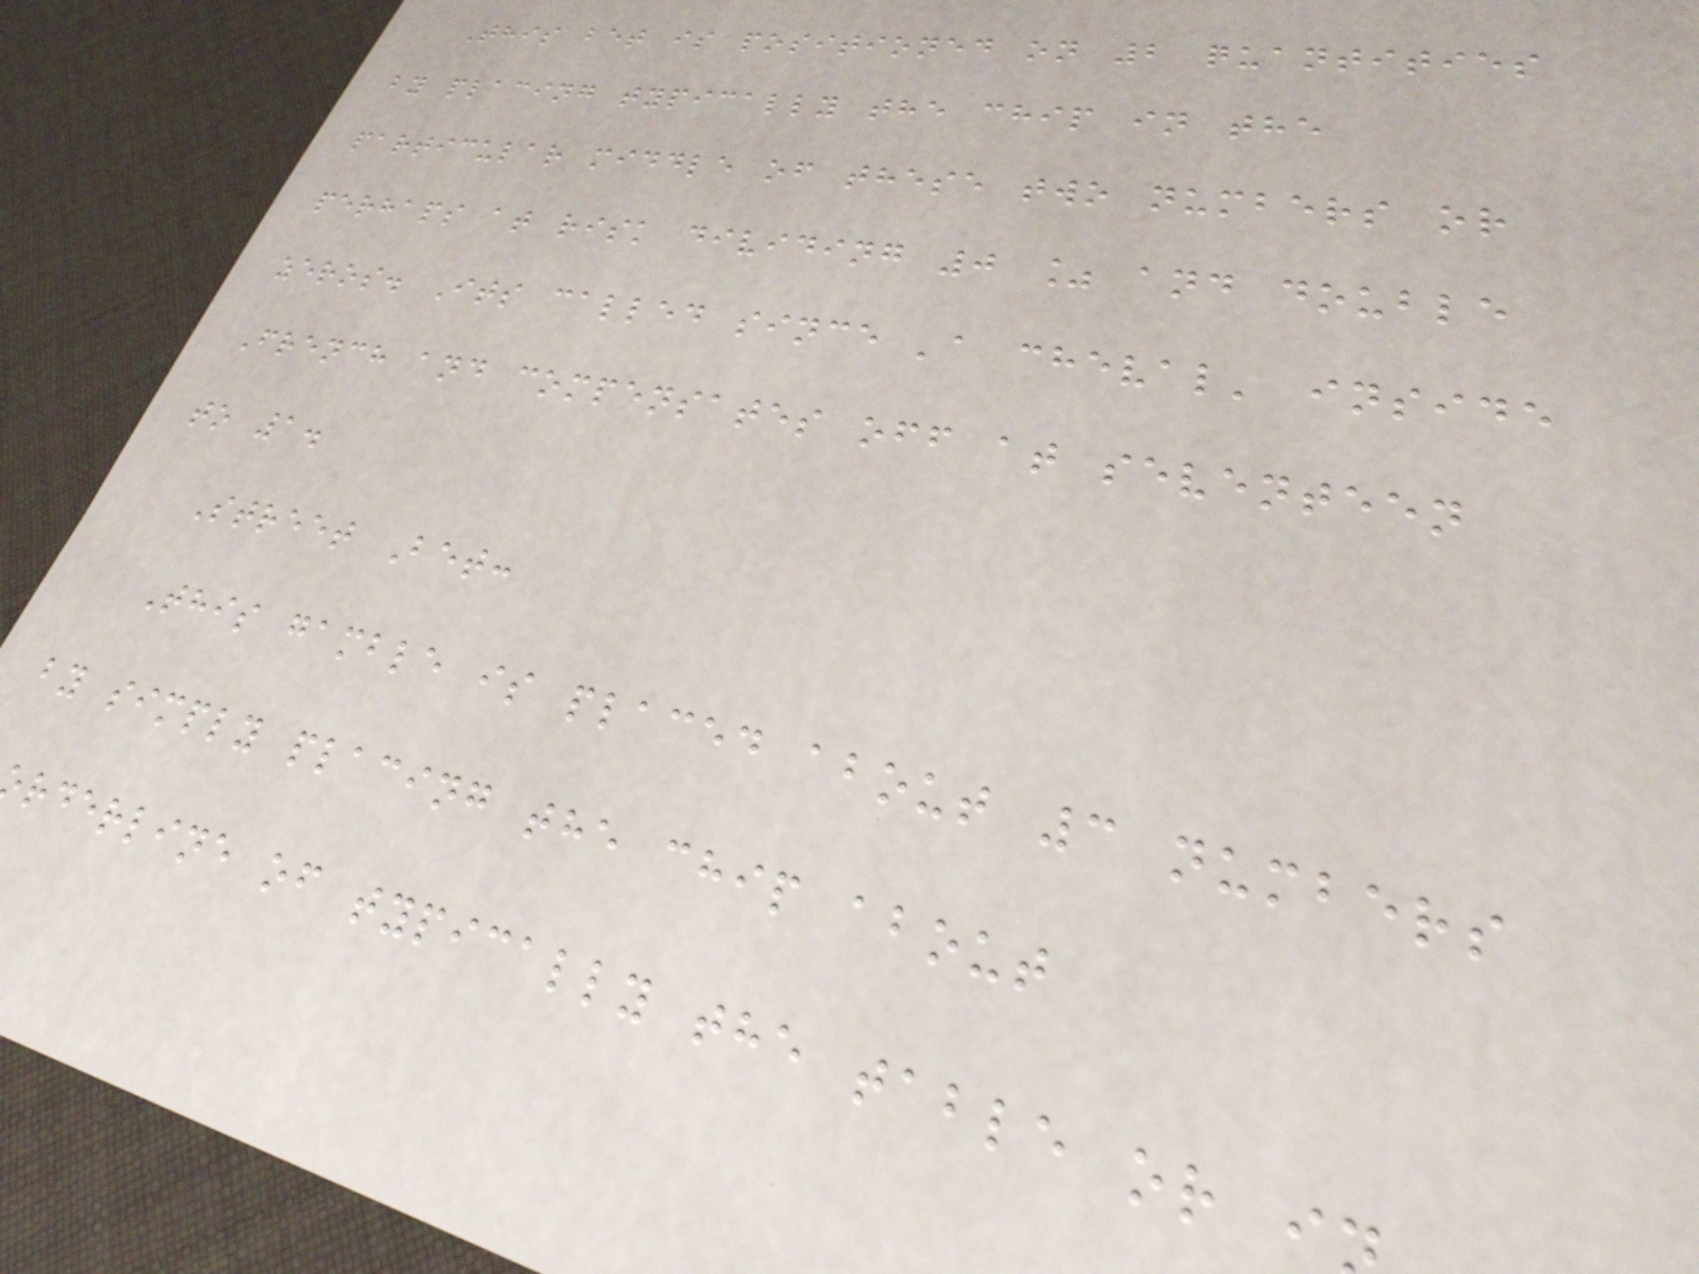This bet is positioned on 2 quantities
by placing typically the chip in the
particular middle of these two numbers or
perhaps at risk dividing 0 % and double
zeros. Its called since 'a cheval' inside
French and compensates off at seventeen
to 1.
Street Bet:
This gamble is placed about 3 numbers
by simply placing the chip about
rderline of typically the table or i
